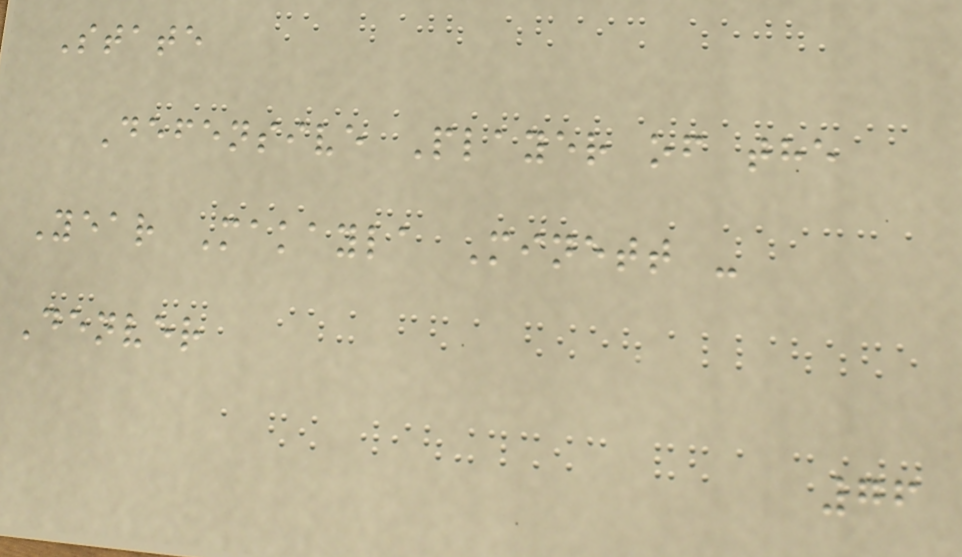State
Defensive Player of the
Year Makayla Minett -
Denver
76
